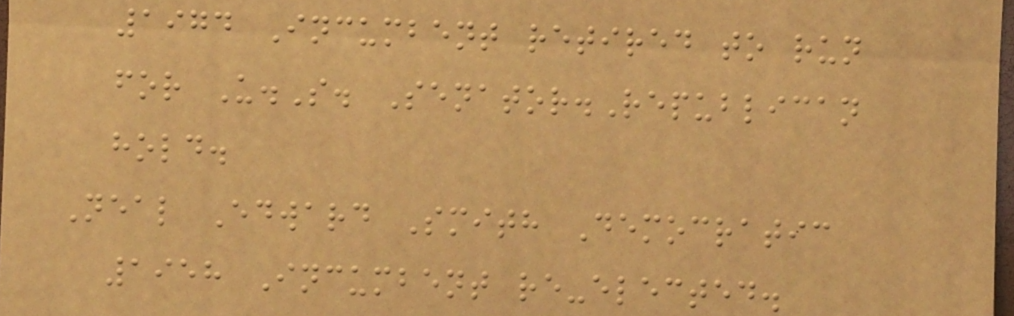1974 Incumbent retired to run
for U.S. Senator.Republican
hold.
Neal Edward Smith Democratic
1958 Incumbent re-elected.
